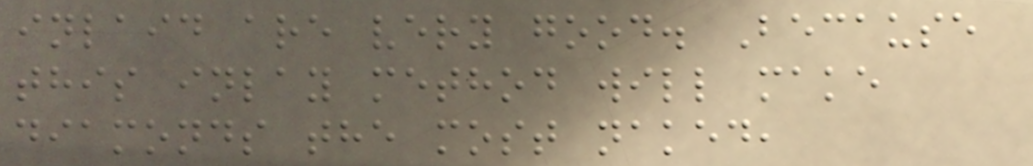inlaid are very good. Because
this inlay method will make
diamonds the most naked,
